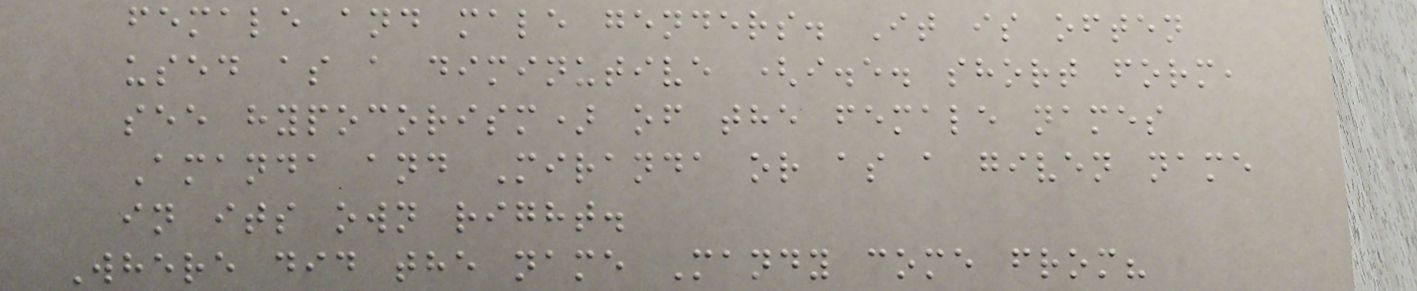female and male genders. It is often
used as a diminutive (i.e. short form,
see hypocorism) of the female names
Amanda and Miranda or as a given name
in its own right.
Where did the name Mandy come from?
